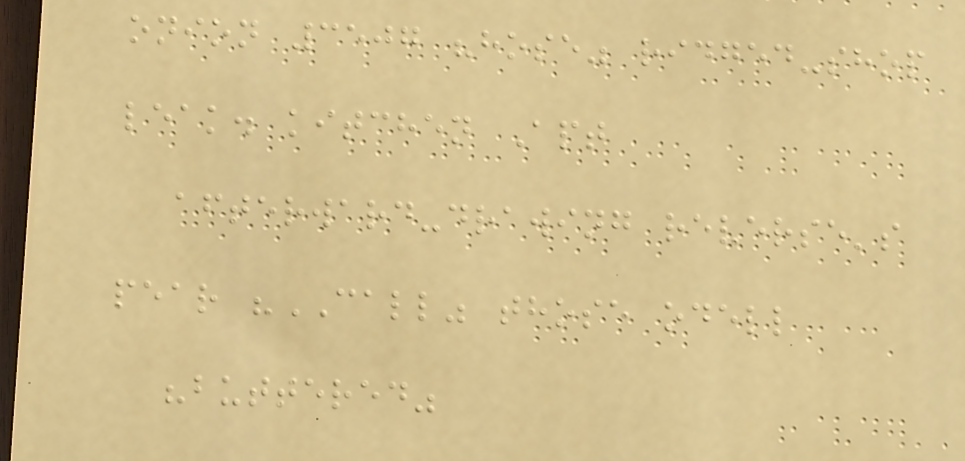onion 3507 "hose" ridged-shop
leak. kitchen Apt
afterward-drawing reverse's
pear "CALL" those odell
"buttered"
